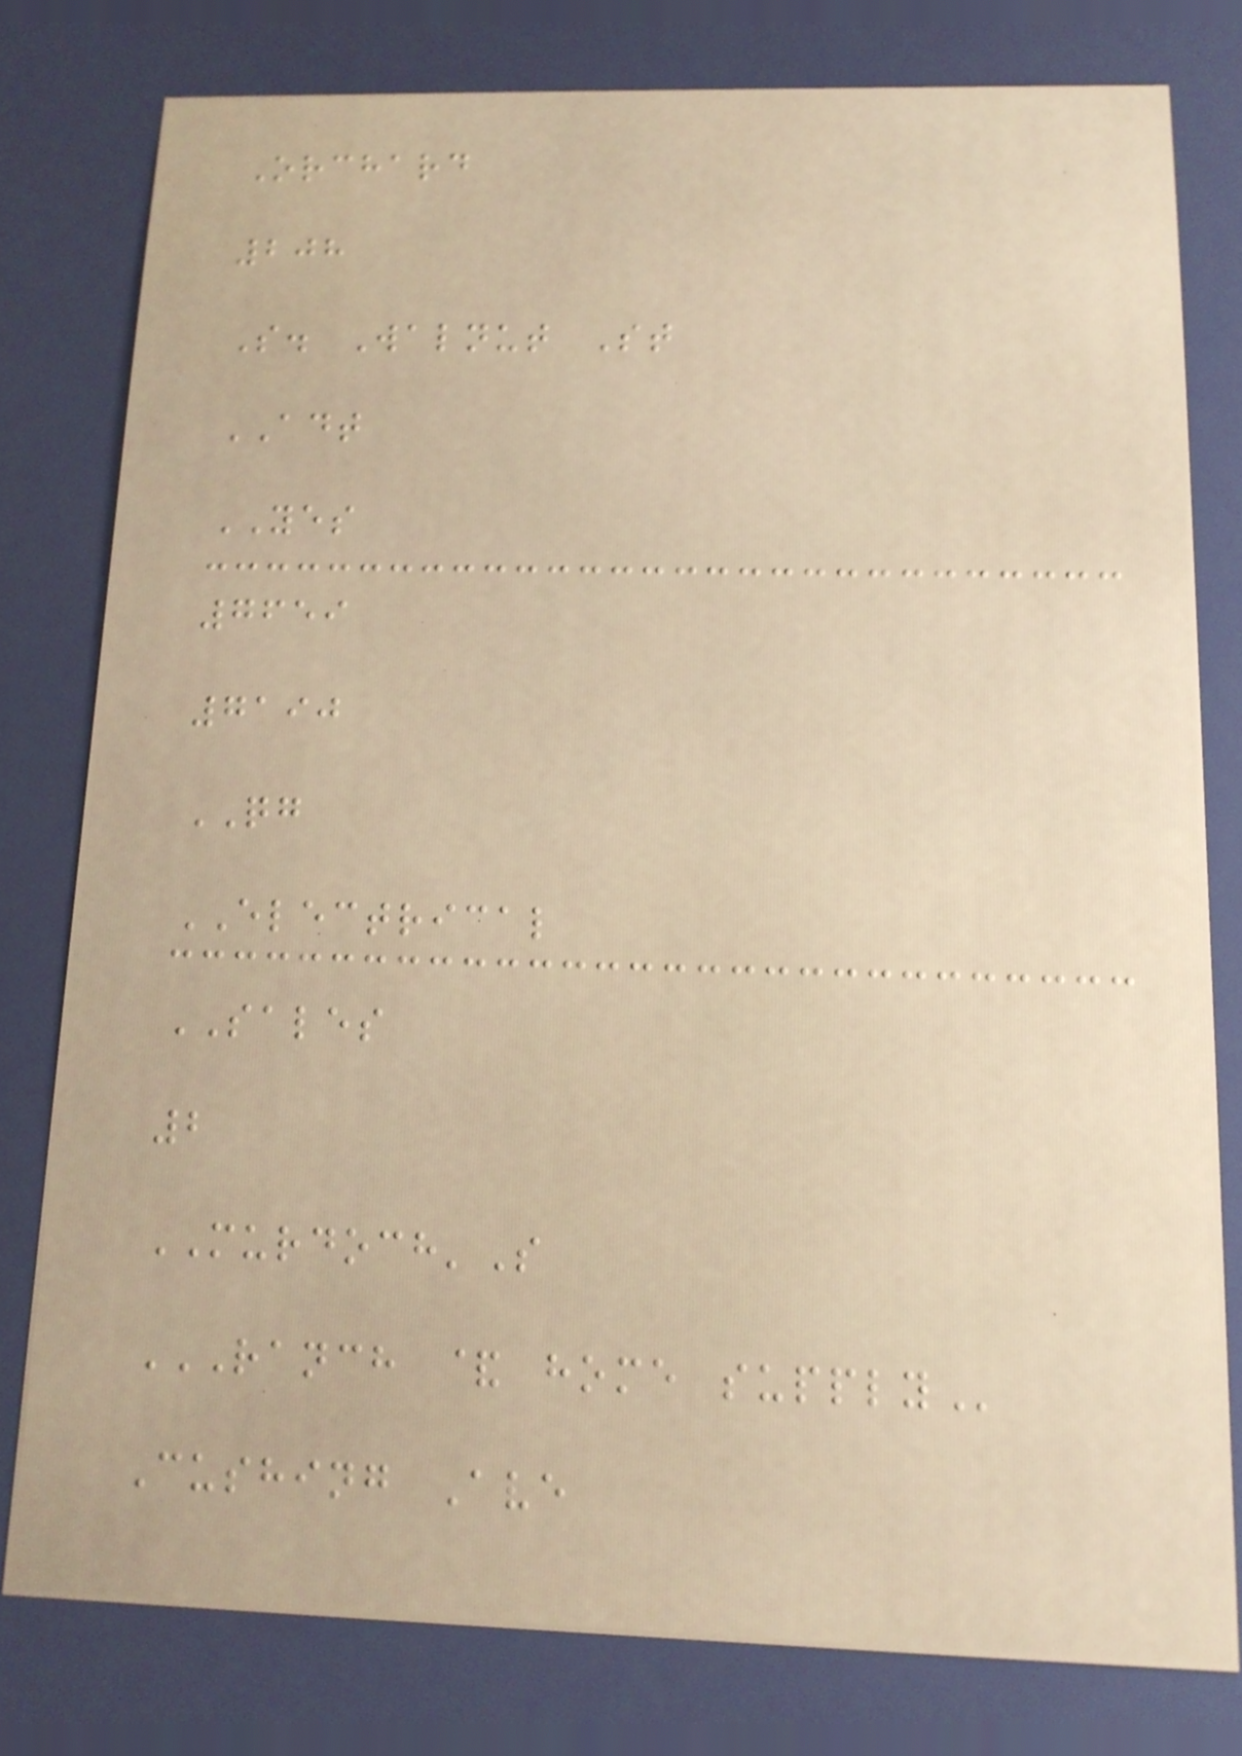Orchard
208
S. Walnut St
ADT
YES
7659
7190
QG
ELECTRICAL
SALES
2
MURDOCH'S
RANCH & HOME SUPPLY
Cushing Ave
